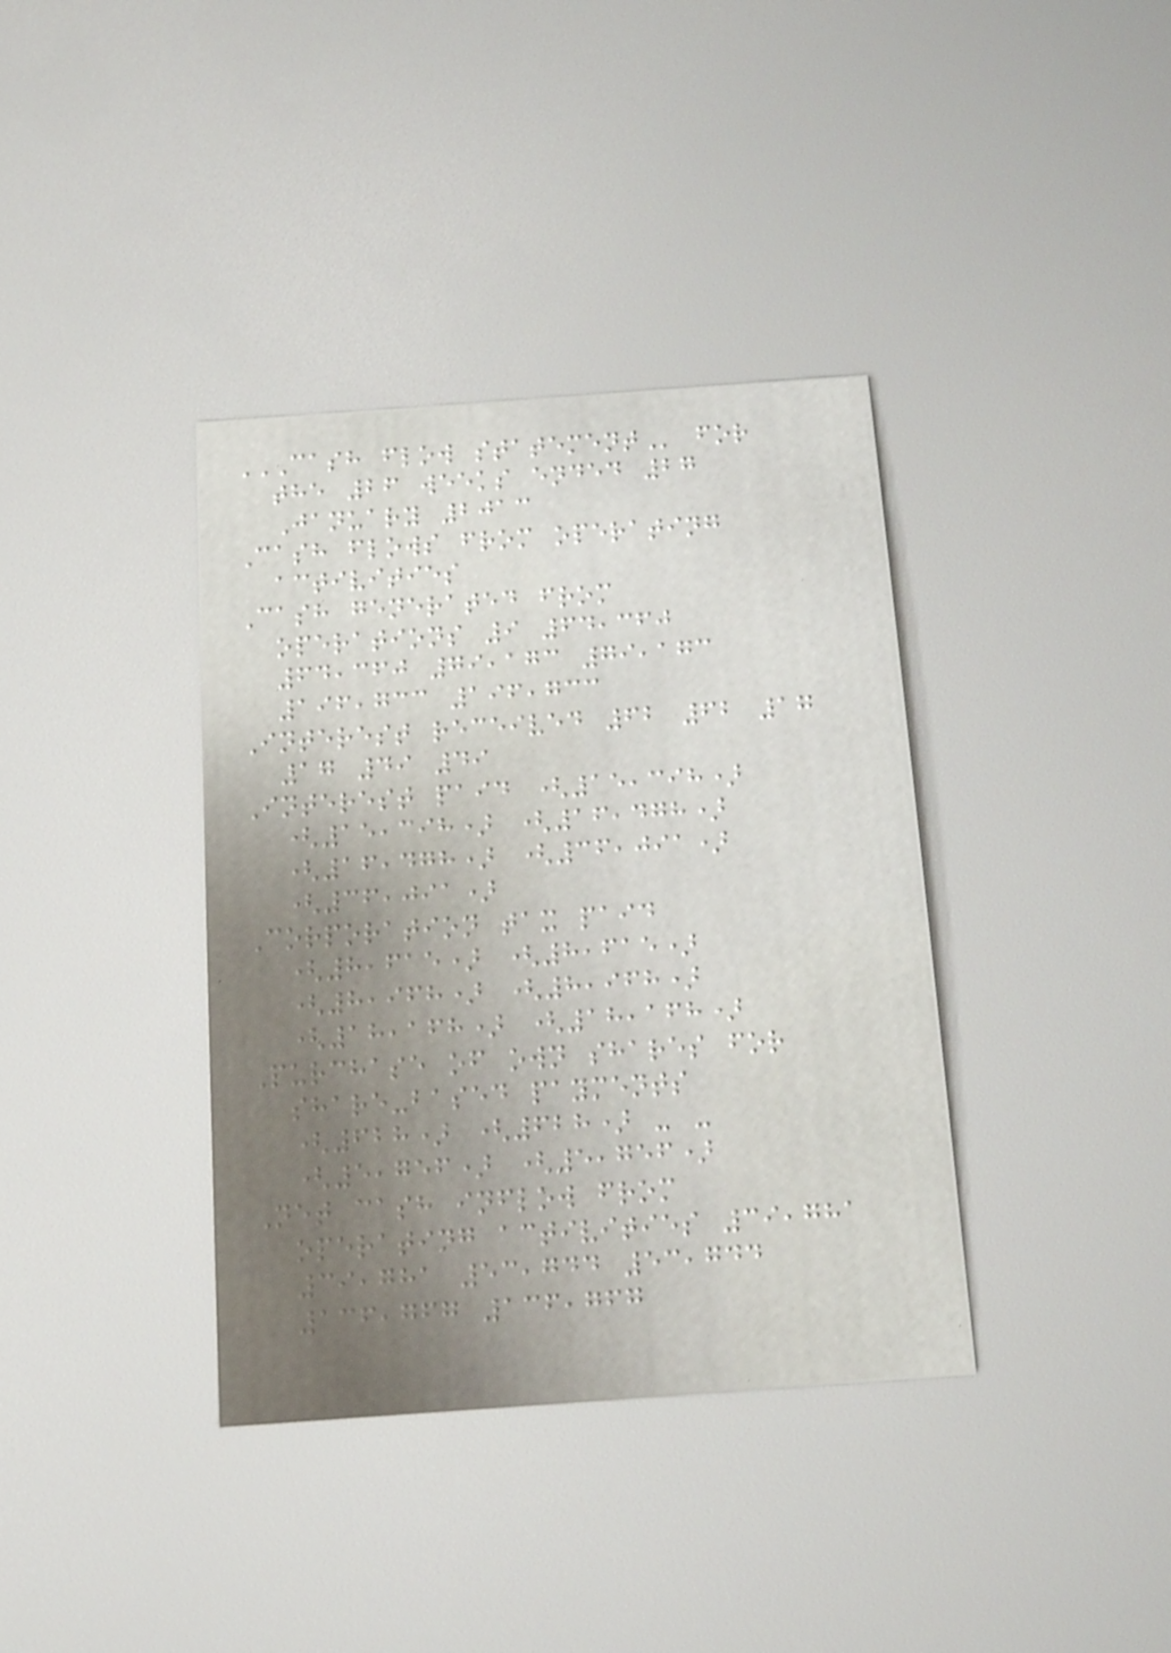CASH FLOW STATEMENT for
the 26 weeks ended 27
January 2013
Cash flows from operating
activities
Cash generated from
operations 9 64,360
64,360 79,173 79,173
196,733 196,733
Interest received 62 62 17
17 49 49
Interest paid (15,398)
(15,398) (16,478)
(16,478) (36,091)
(36,091)
Corporation tax paid
(8,615) (8,615)
(8,968) (8,968)
(18,168) (18,168)
Purchase of own shares for
share-based payments
(628) (628) - -
(5,756) (5,756)
Net cash inflow from
operating activities 39,781
39,781 53,744 53,744
136,767 136,767
